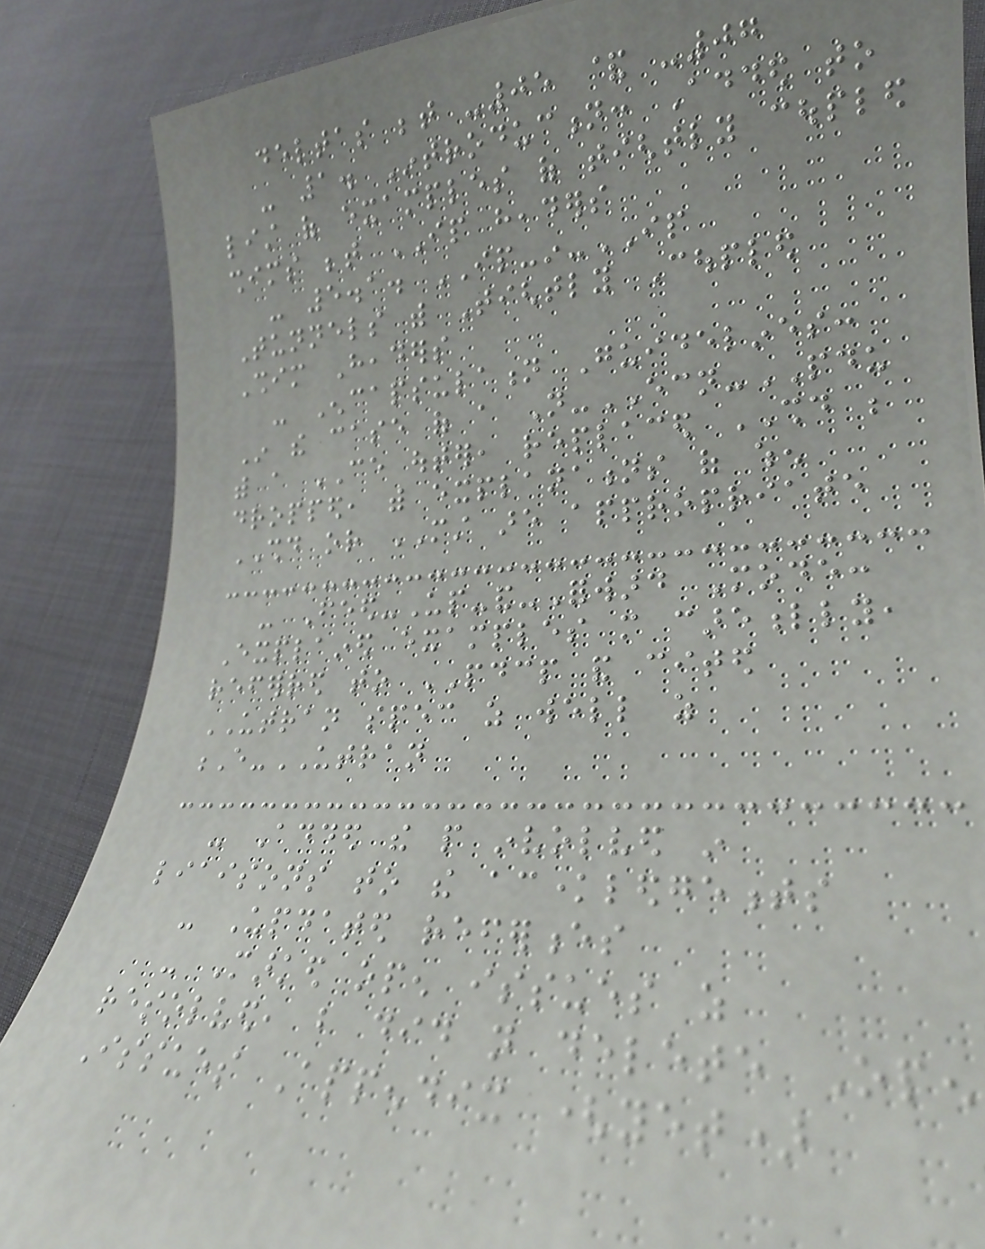deltas between -05 & -07
- 1. Introduction: Added to
list of examples of tightly coupled
shims between IP headers
- 5.1. IP-in-IP
Tunnels with Tightly Coupled
Shim Headers
- Encapsulation Guidelines:
In the case of a Not-ECN-PDU
with a CE outer, replaced SHOULD be
dropped, with explanations of when
SHOULD or MUST are appropriate
- Feed-Up-and-Forward Mode:
Explained examples more carefully,
referred to PDCP and cited
UTRAN spec as well as
E-UTRAN
- Added the people involved in
liaisons to the acknowledgements
- Updated references
- Marked open issues as
resolved, but did not delete Open
Issues Appendix (yet)
